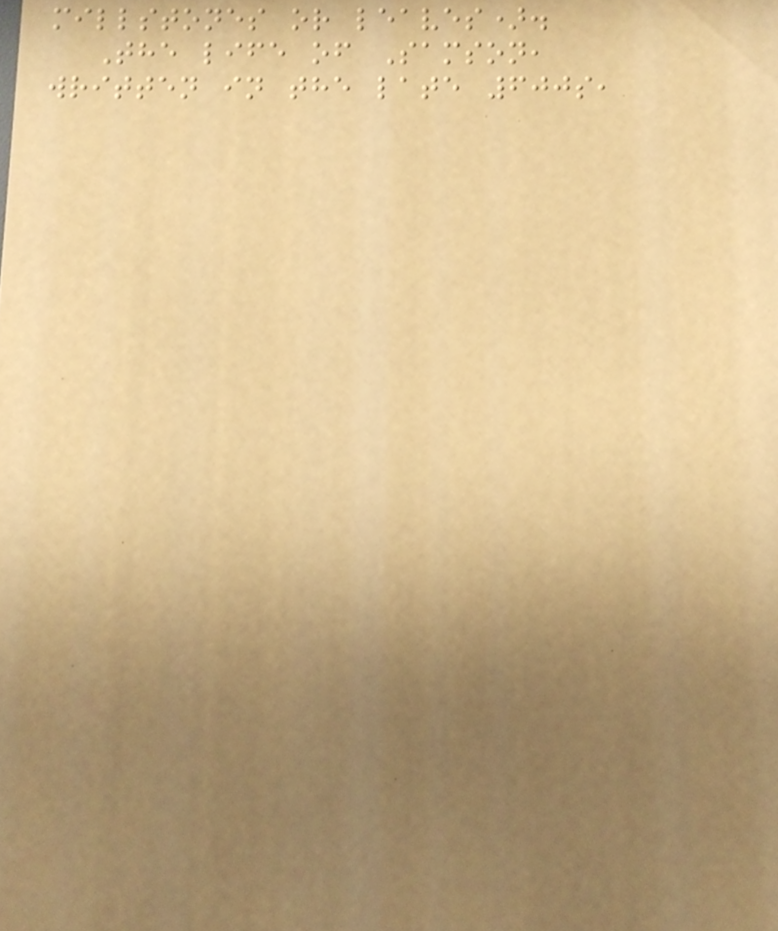millstones or leaves).
The life of Samson,
written in the late 600s,
